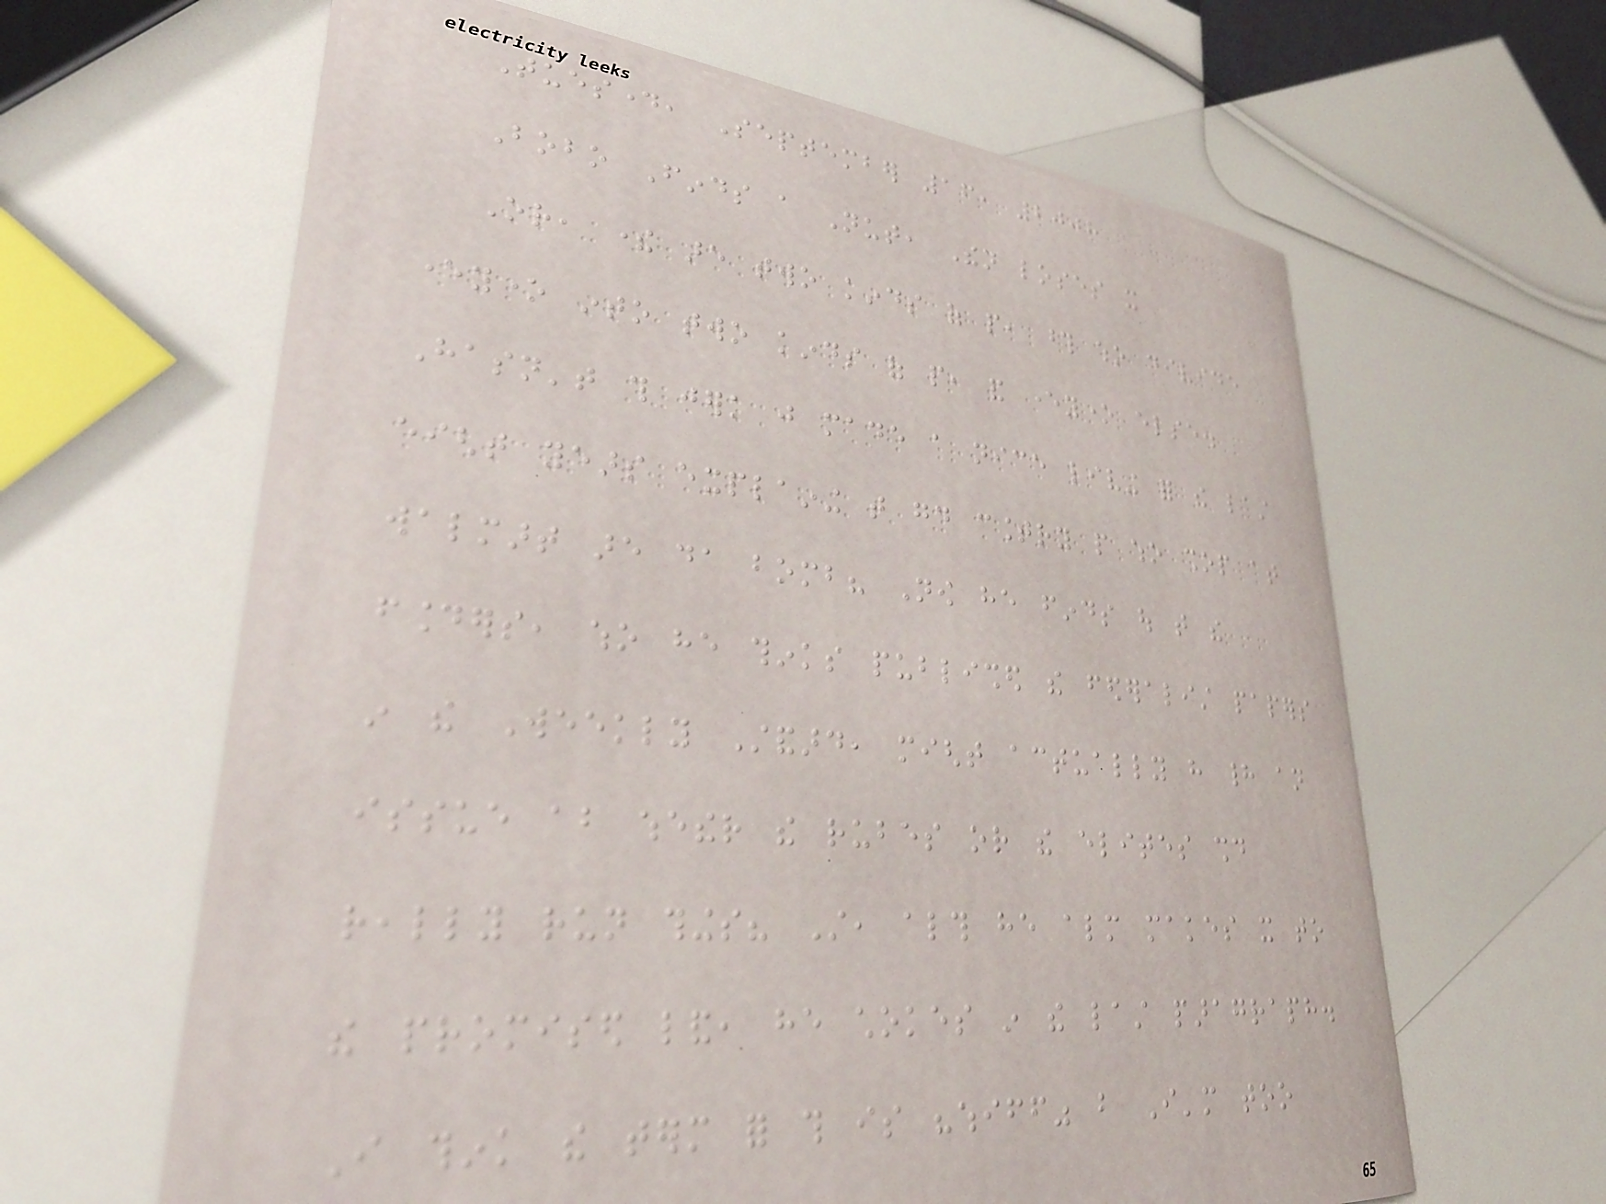Tuesday, September 16, 2008
Bobo Finds a Nut, Then loses it
Or, there are two kinds of people, those who divide
everyone into two kinds of people, and everyone else.
Hasn't this jerk just made a nice living for the last
eight years explaining that good country people who shop at
walmart are da bomb? Now he finds out that the
founders, who he thinks published the federalist papers
in the Weekly Standard, might actually have had an
issue about whether the rubes or the elites should
really run things? Still, although he almost makes it to
the promised land, he chokes in the last paragraph.
I think the term for this is "whiff" but I'm too
